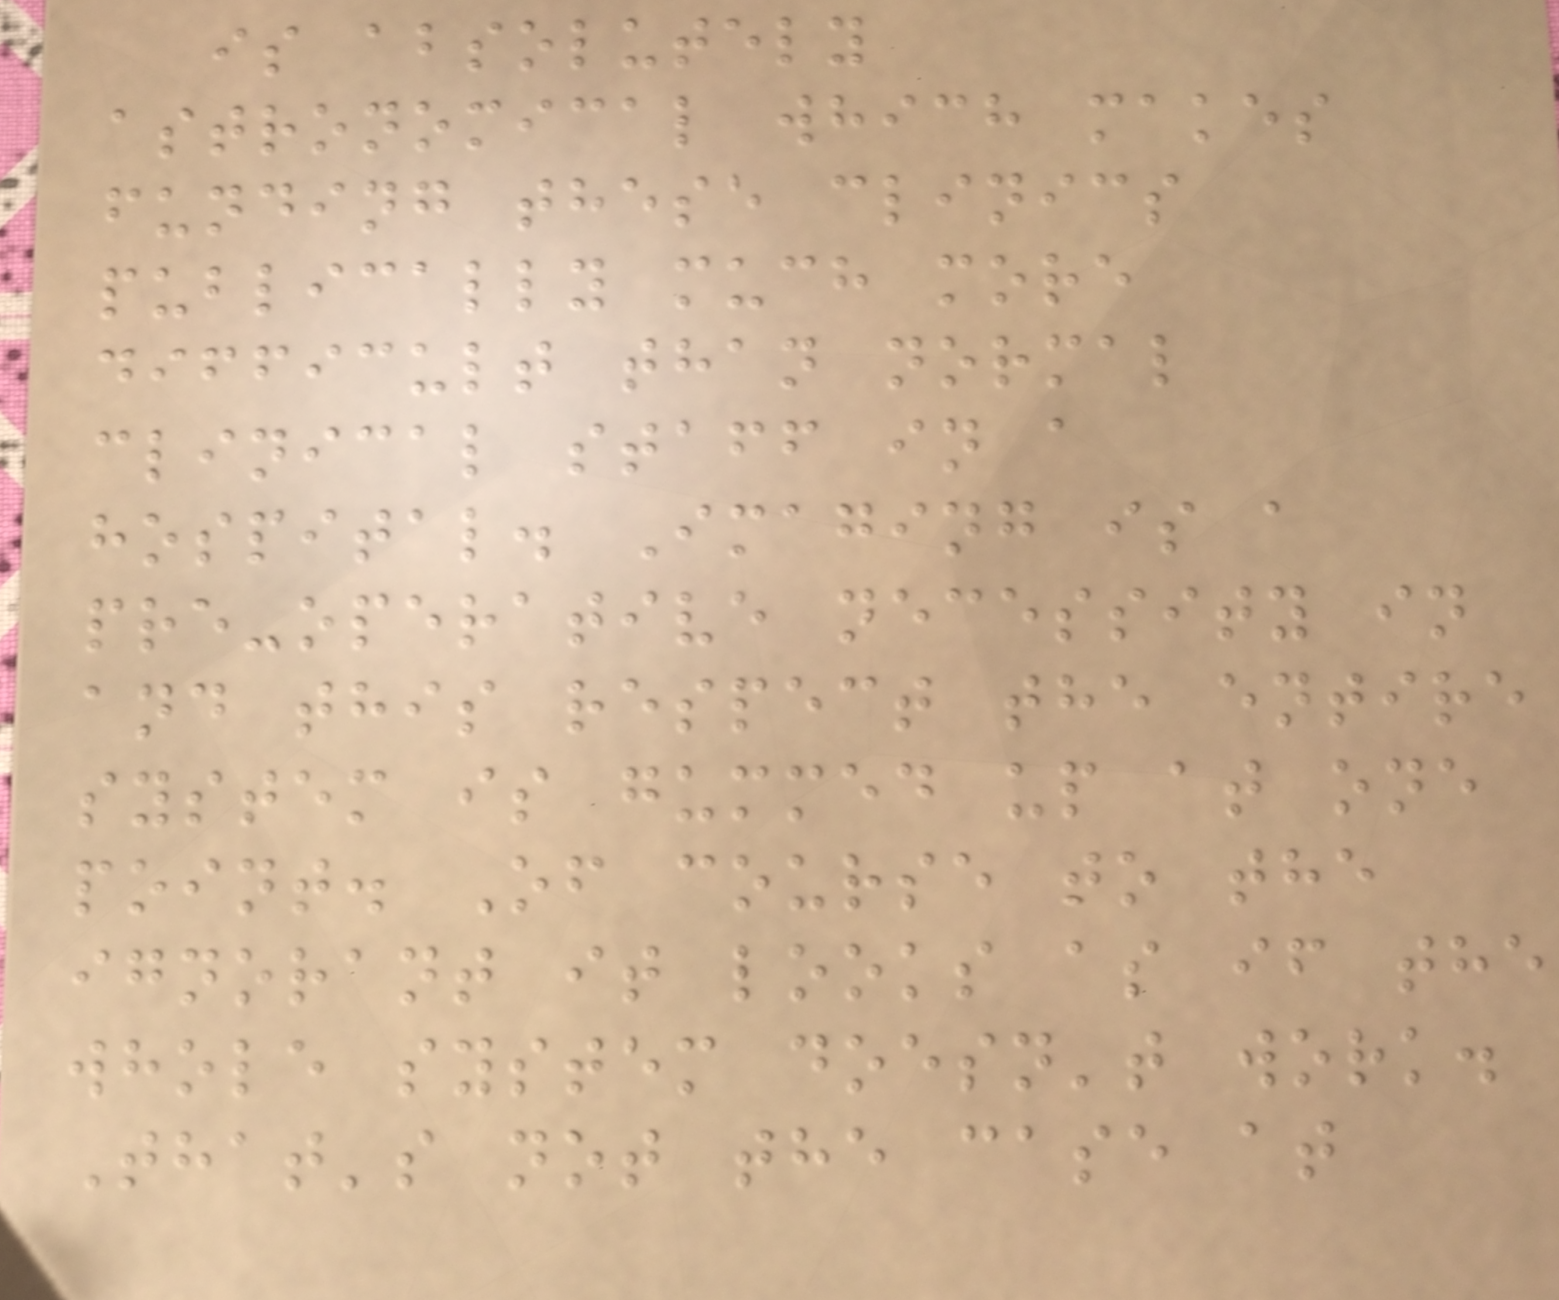is absolutely
astronomical which makes
funding these clinics
publically much more
difficult than normal
clinical staff in a
hospital. Imaging is a
pre-operative necessity in
and this respect the entire
system is gummed up at one
point. Of course to the
ignorant it looks as if the
whole system doesn't work.
That's not the case at
